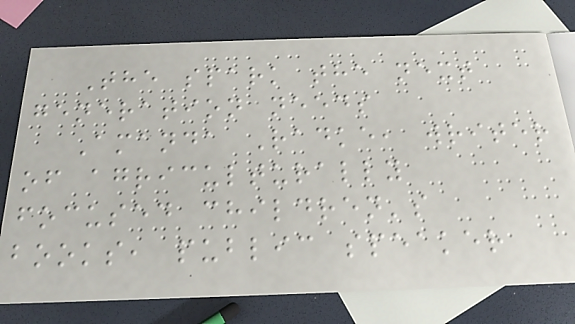The spark the next
generation needs
Amanda Radke, writer
of agriculturally
focused children's
books, public speaker
